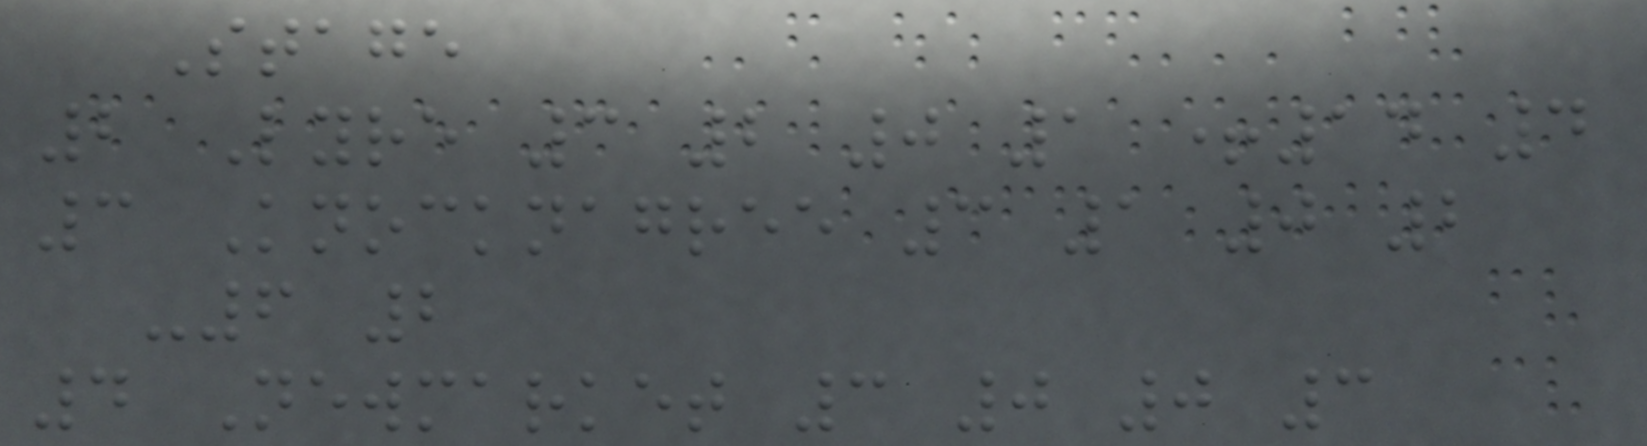Stage
2 Lyre 3 2 0 1 +14 4
3 Knocknagree 3 1 0 2
-6 2
4 Newmarket 3 0 0 3
